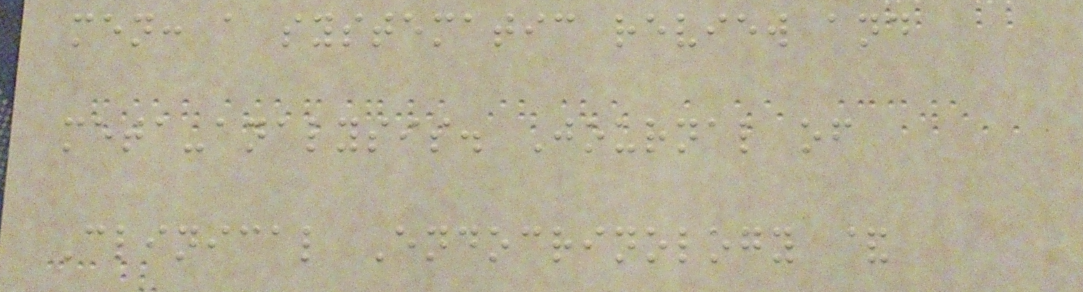men: a systematic review and
meta-analysis. Journal of
Clinical Endocrinology &
